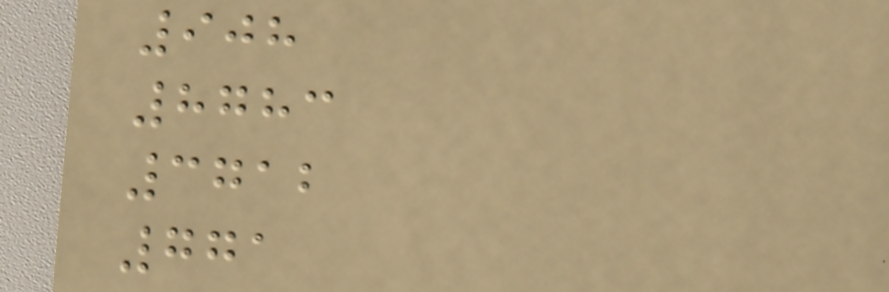908
8783
3712
771
